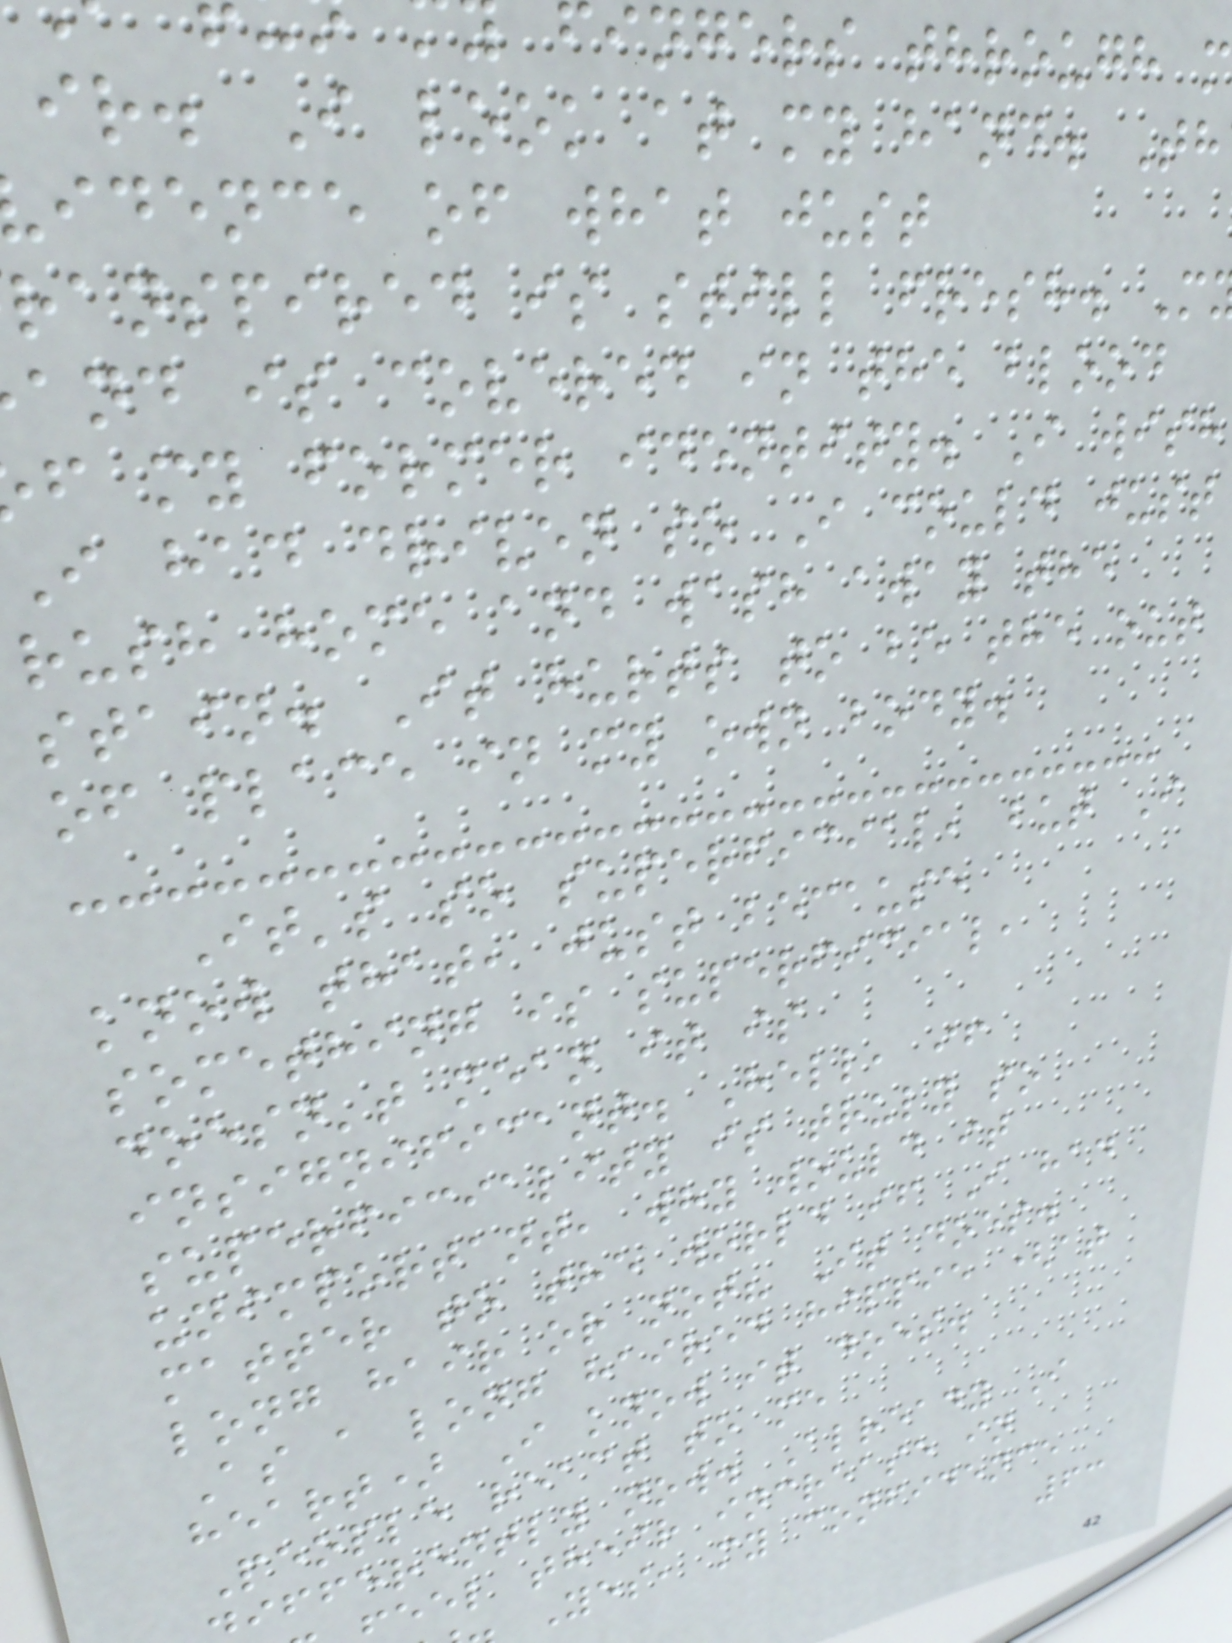fingers through m
ir. I look at my hand. Th
idence of what just
ranspired is still fresh. M
and is covered in the blood
f my former identity. I wish
I had driven so I could just
rush home and wash away the
stain. It hurts to be the out
of place in my own body.
It's so superficial, but I
know that, just because
something is superficial,
doesn't mean it is
insignificant. Hell, if
superficiality is truly so
unimportant, why would it
matter to the world if I had
long hair or not? It does.
As a long haired hippie (at
heart) I know it does.
People react to me
ifferently now. Already I
eel their increase in
Yes, my confidence
63
